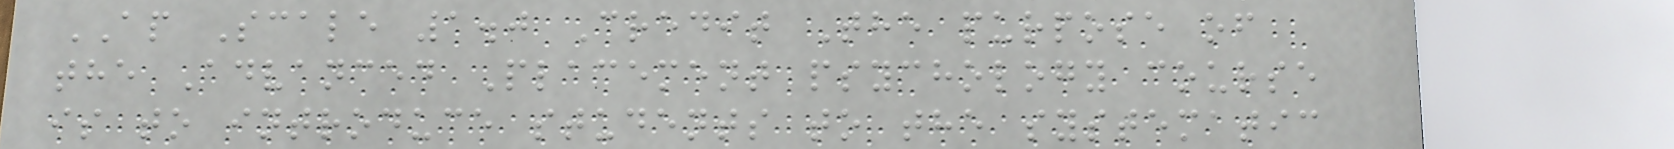AP Scale 1.0 Credit The purpose of
the Advanced Placement psychology course
is to introduce students to the systematic
